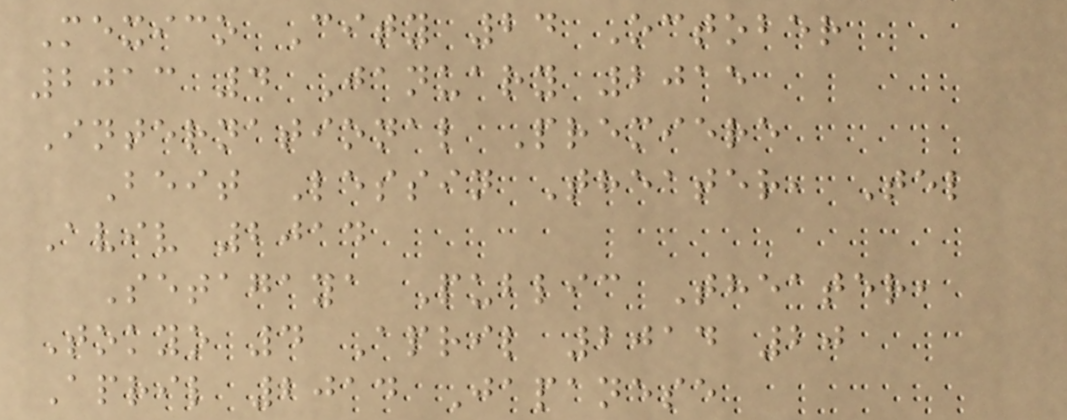Mexico City 24 October
2013 4 January 2015
International Premiere
Beit Lessin Theater, Tel
Aviv 2014
Setagaya Public Theater,
Tokyo 4 April 2014 20
April 2014 Japanese
